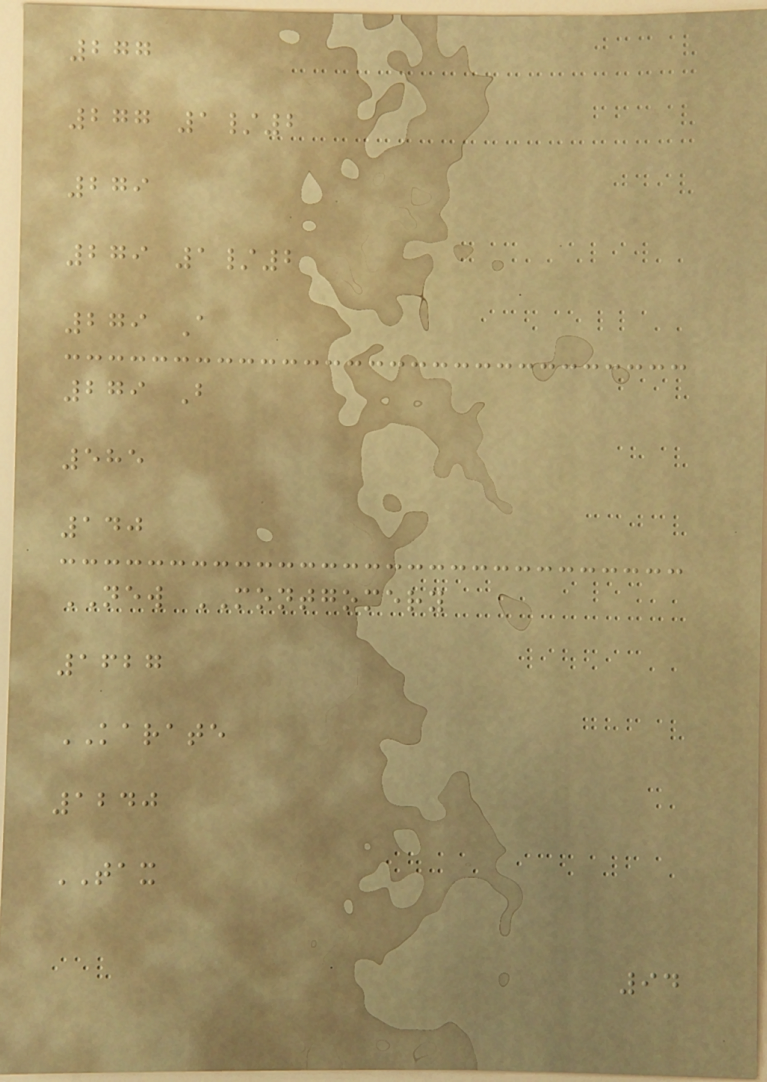277
277 1/2
279
279 1/2
279 A
279 B
585
140
NEW MONTGOMERY
1627
KARATE
1240
TAX
94
